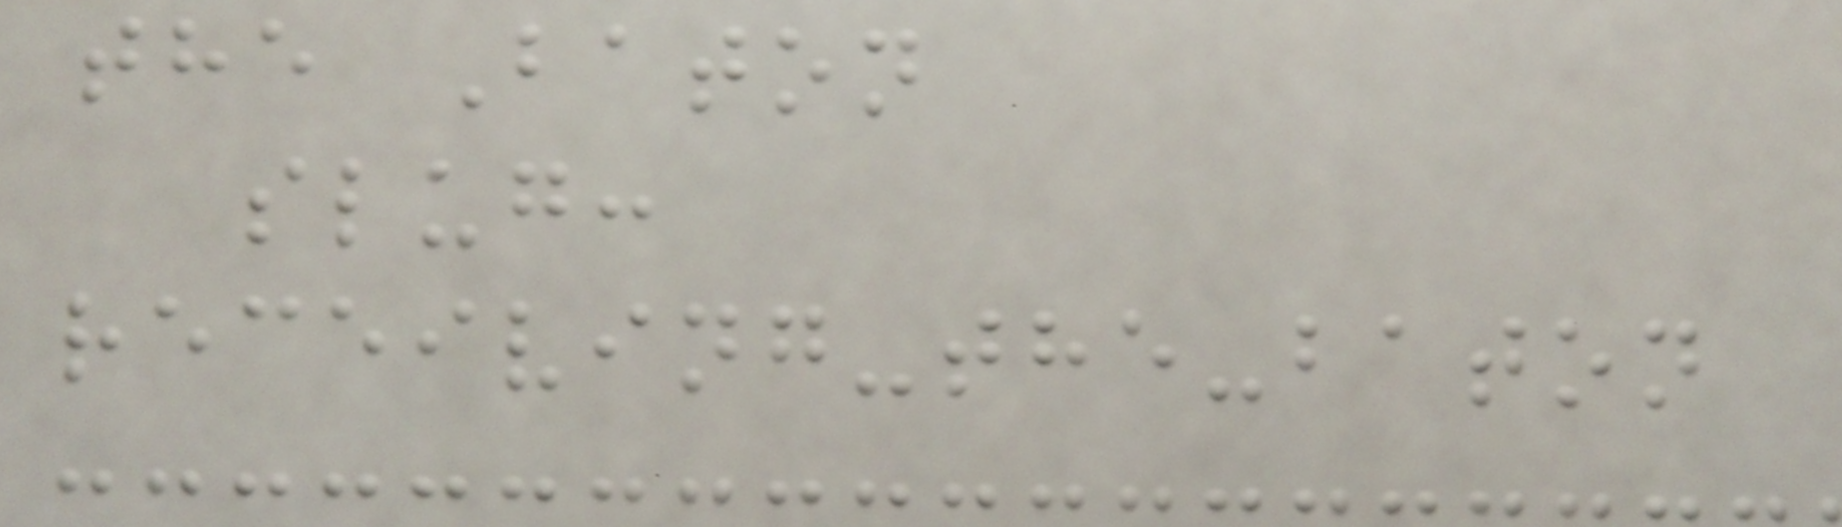the Baton
slug:
receiving-the-baton
